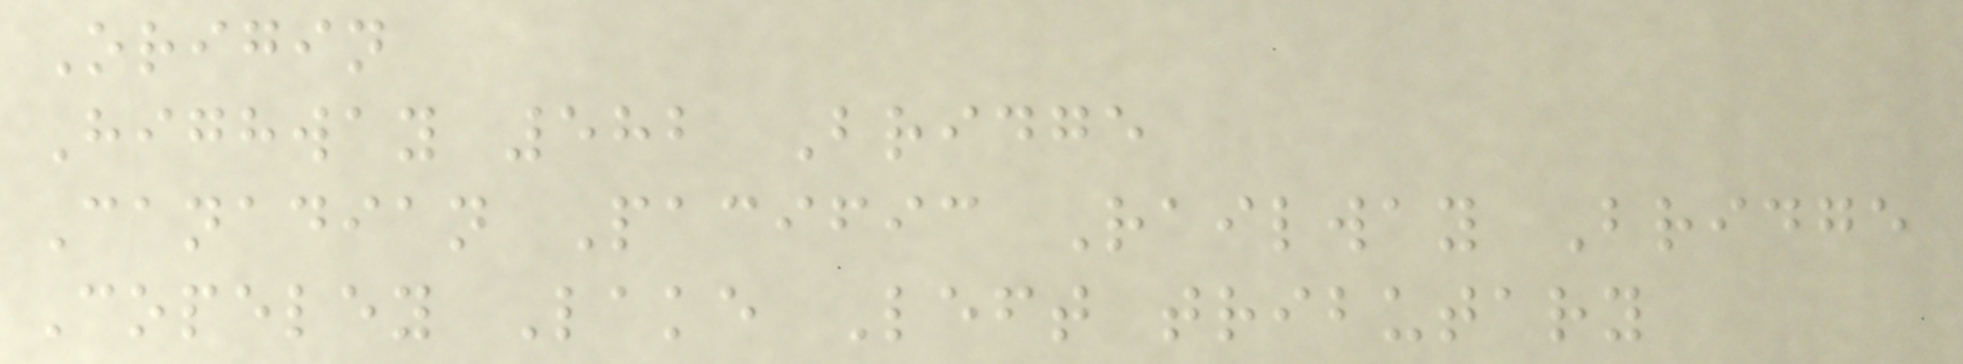Origin
Highway 582 Bridge
Canadian Pacific Railway Bridge
Copeley Lake Left tributary
